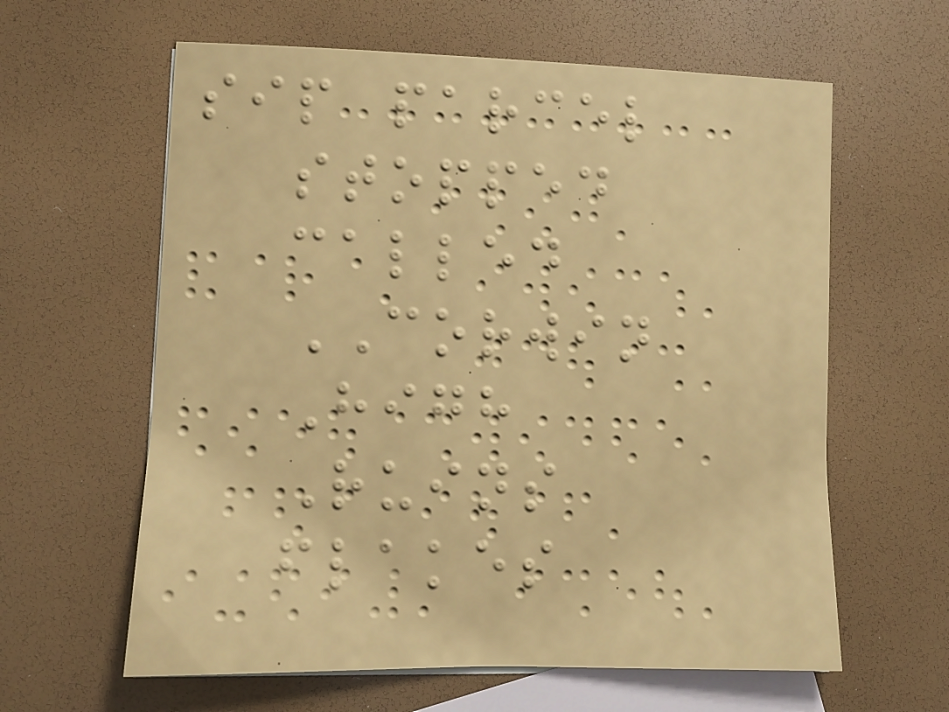sip parcel
stopped
called
CORWIN
High
Ruins
flakes
